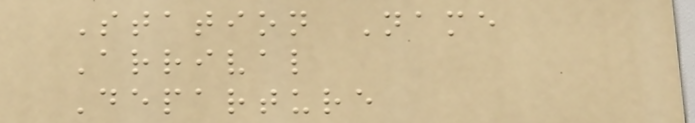Station Name
Arrival
Departure
